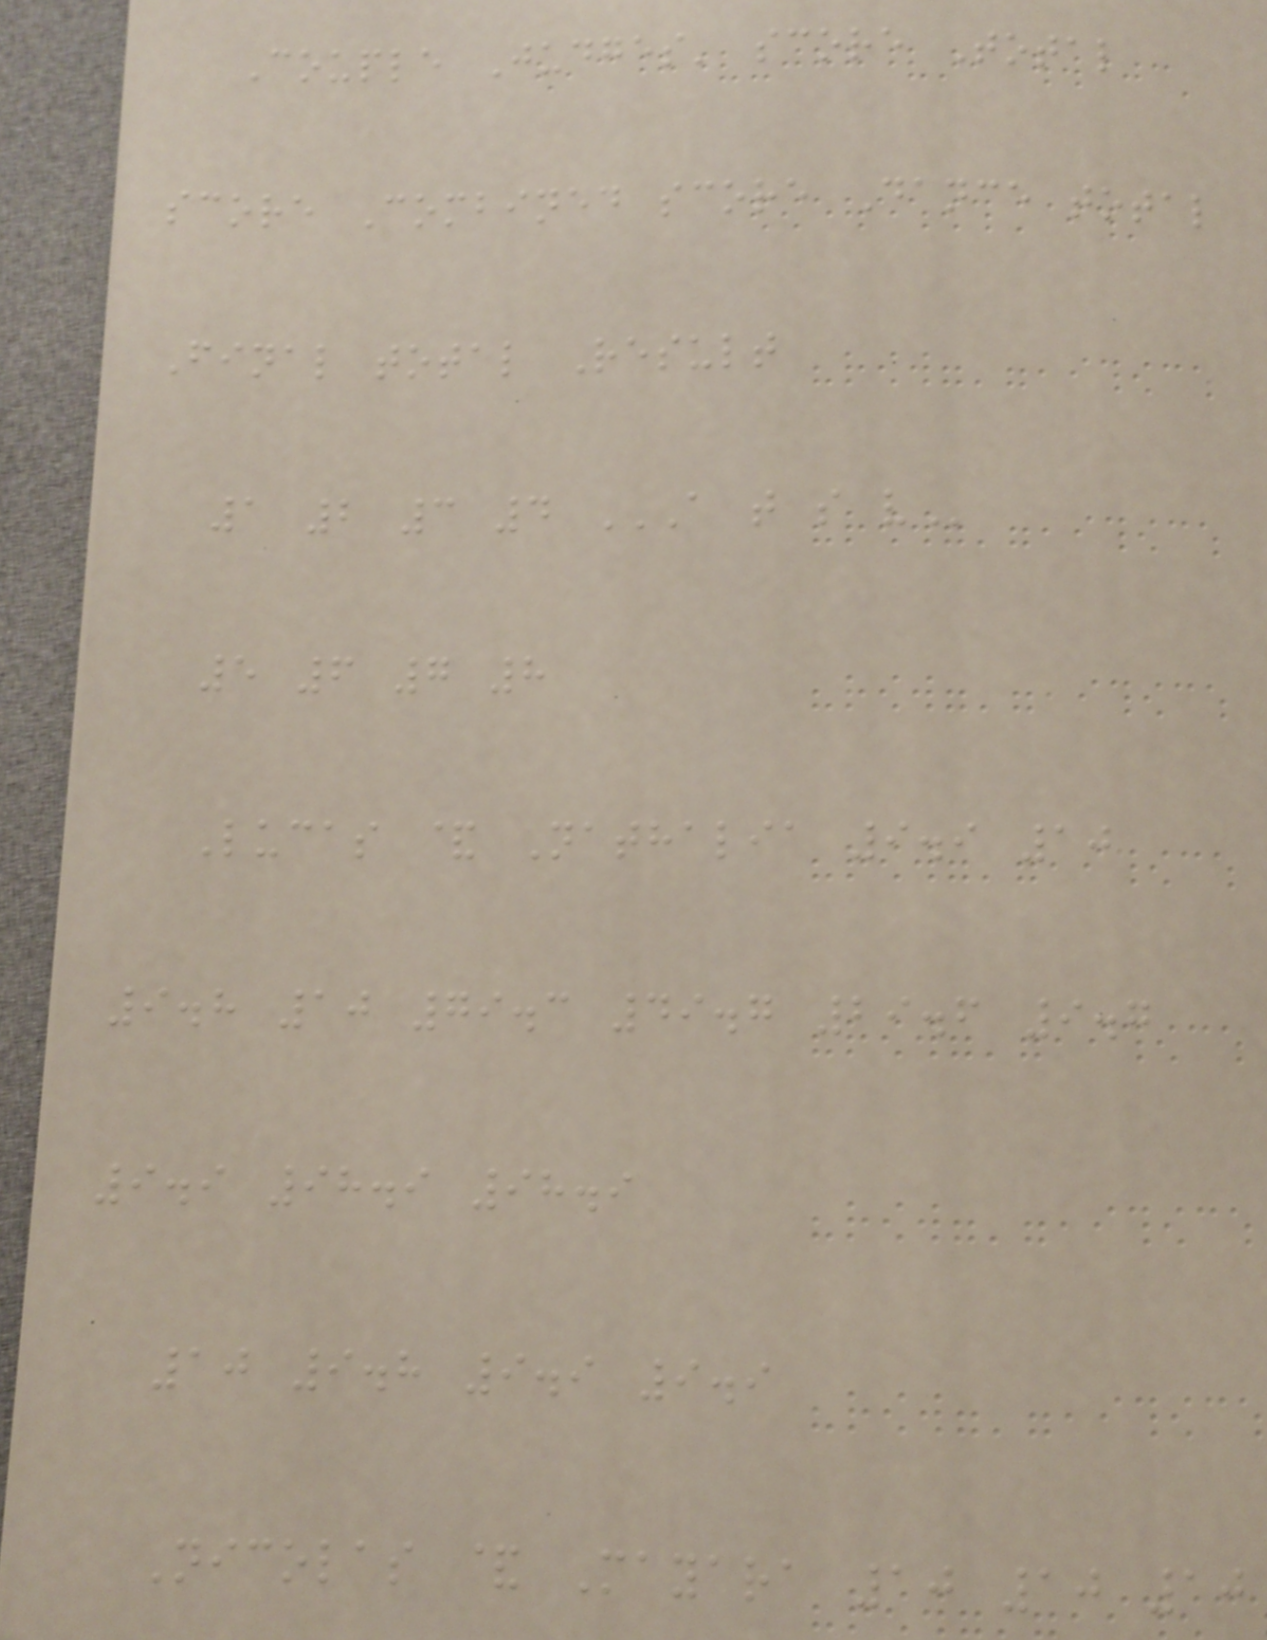Couple Judges' score Total
score Combined score Dance total
Final total Result
1 2 3 4 A T S V
5 6 7 8
Lucas & Nathalia 9.9 10
9.8 10 79.3 49.7 29.6 9.7
9.9 98.9 98.9
10 9.8 9.9 9.9
Nicolas & Mayara 10 10 10
